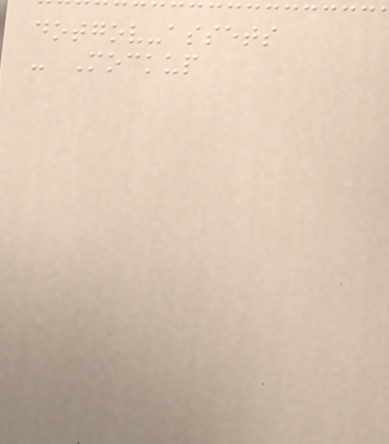dotgov-assets
- Mockup
